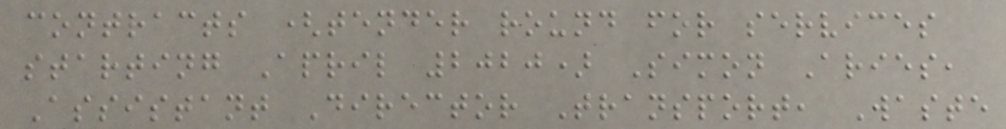contracts (tender round for services
starting April 2020) Simon Aries,
Assistant Director Transport, Waste
